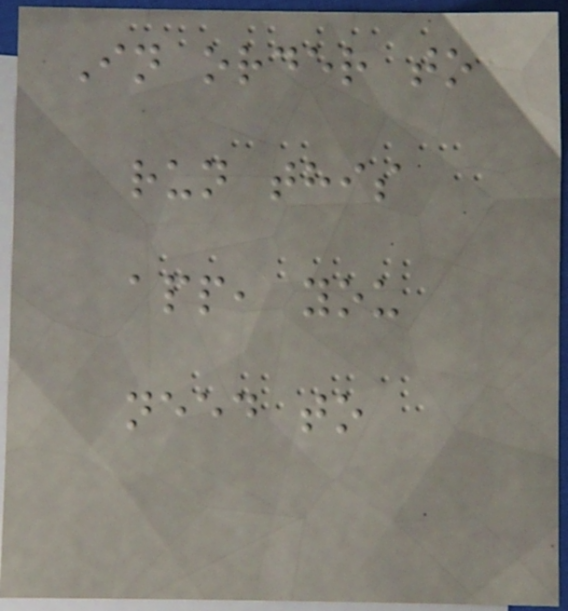In order to
run this
app, you
need to
